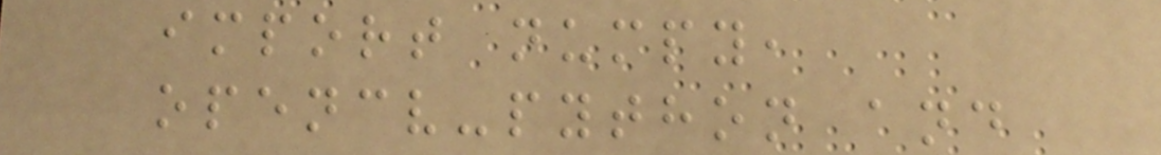import numpy,
opencv-python and
